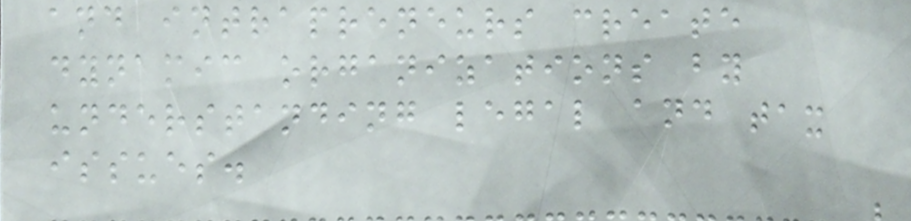and intrapreneurs create
dynamic organizations by
understanding legal and tax
issues.
